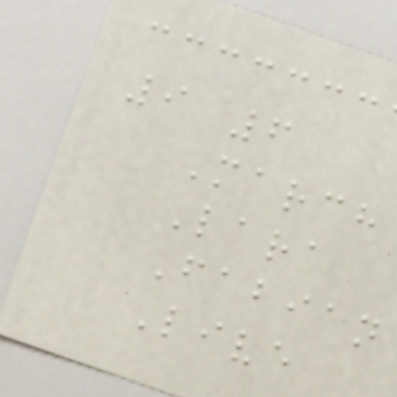9 6
March
Lara
Fabian
Live
